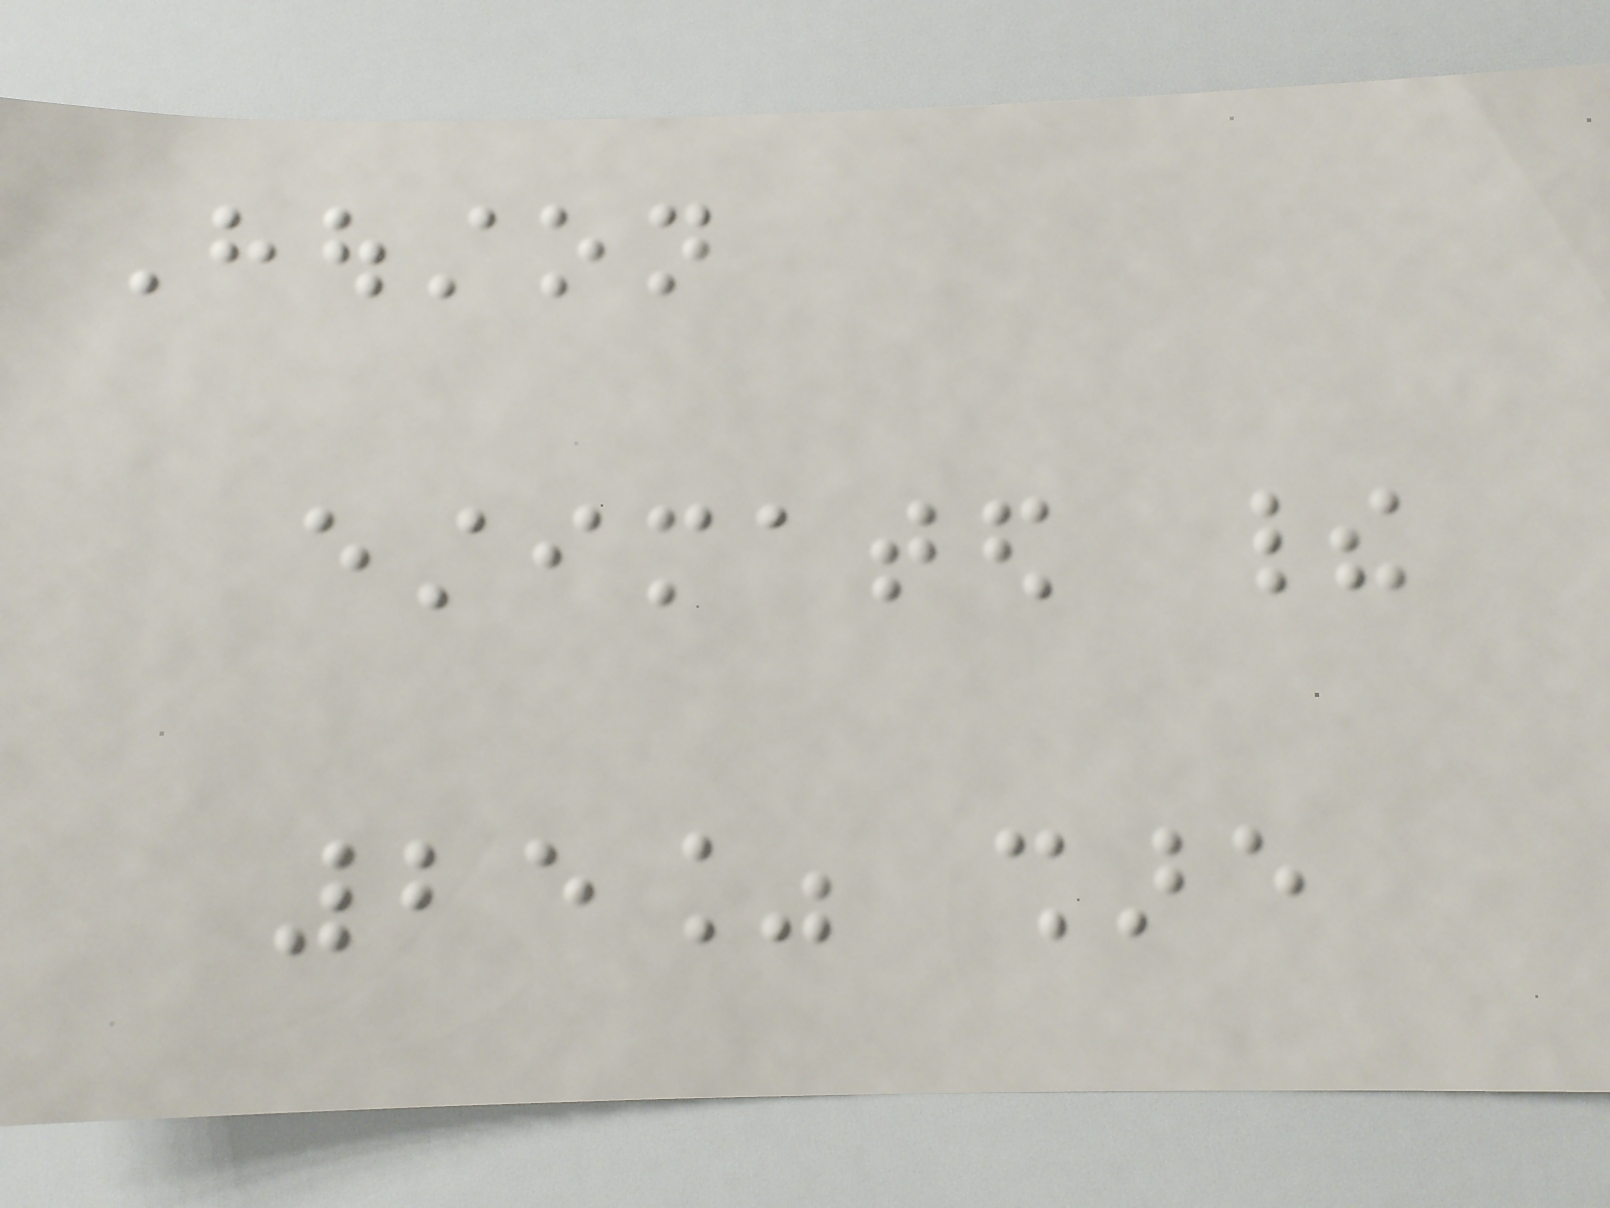Houston
estimated their
25% share
